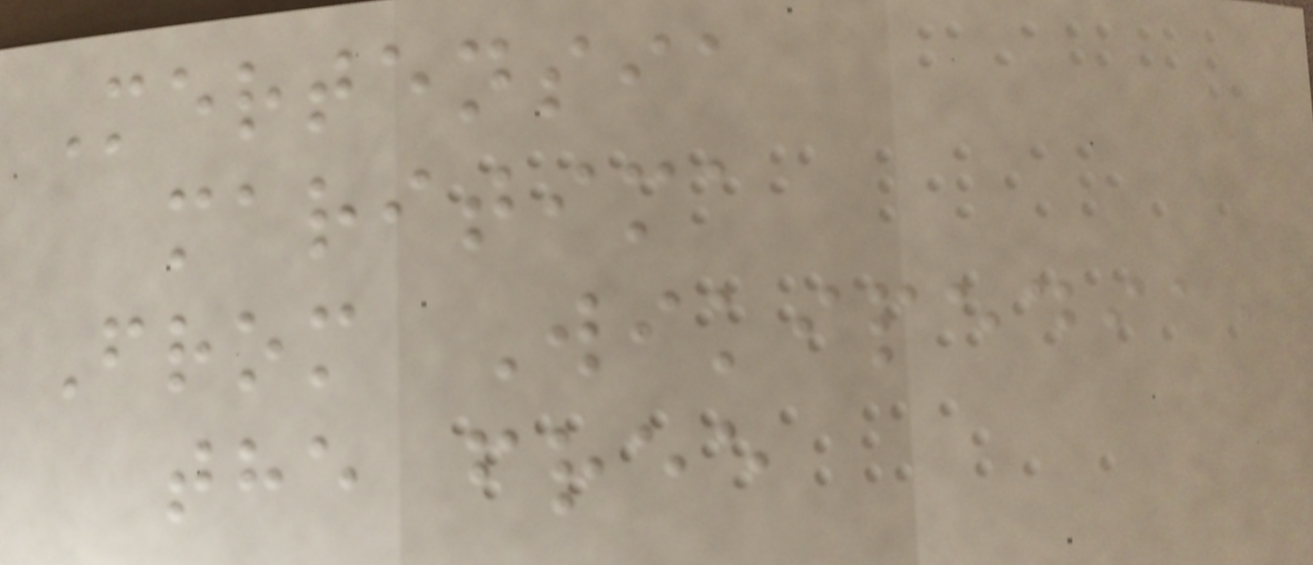Mertensia
maritima
From Wikipedia,
the free
